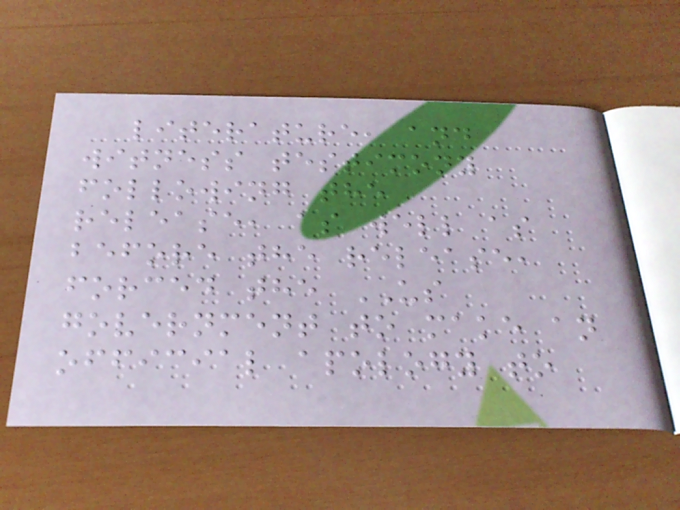literature, and
witness testimony
following the
release, as well as
before the release,
forced the US
government to make an
official apology to
